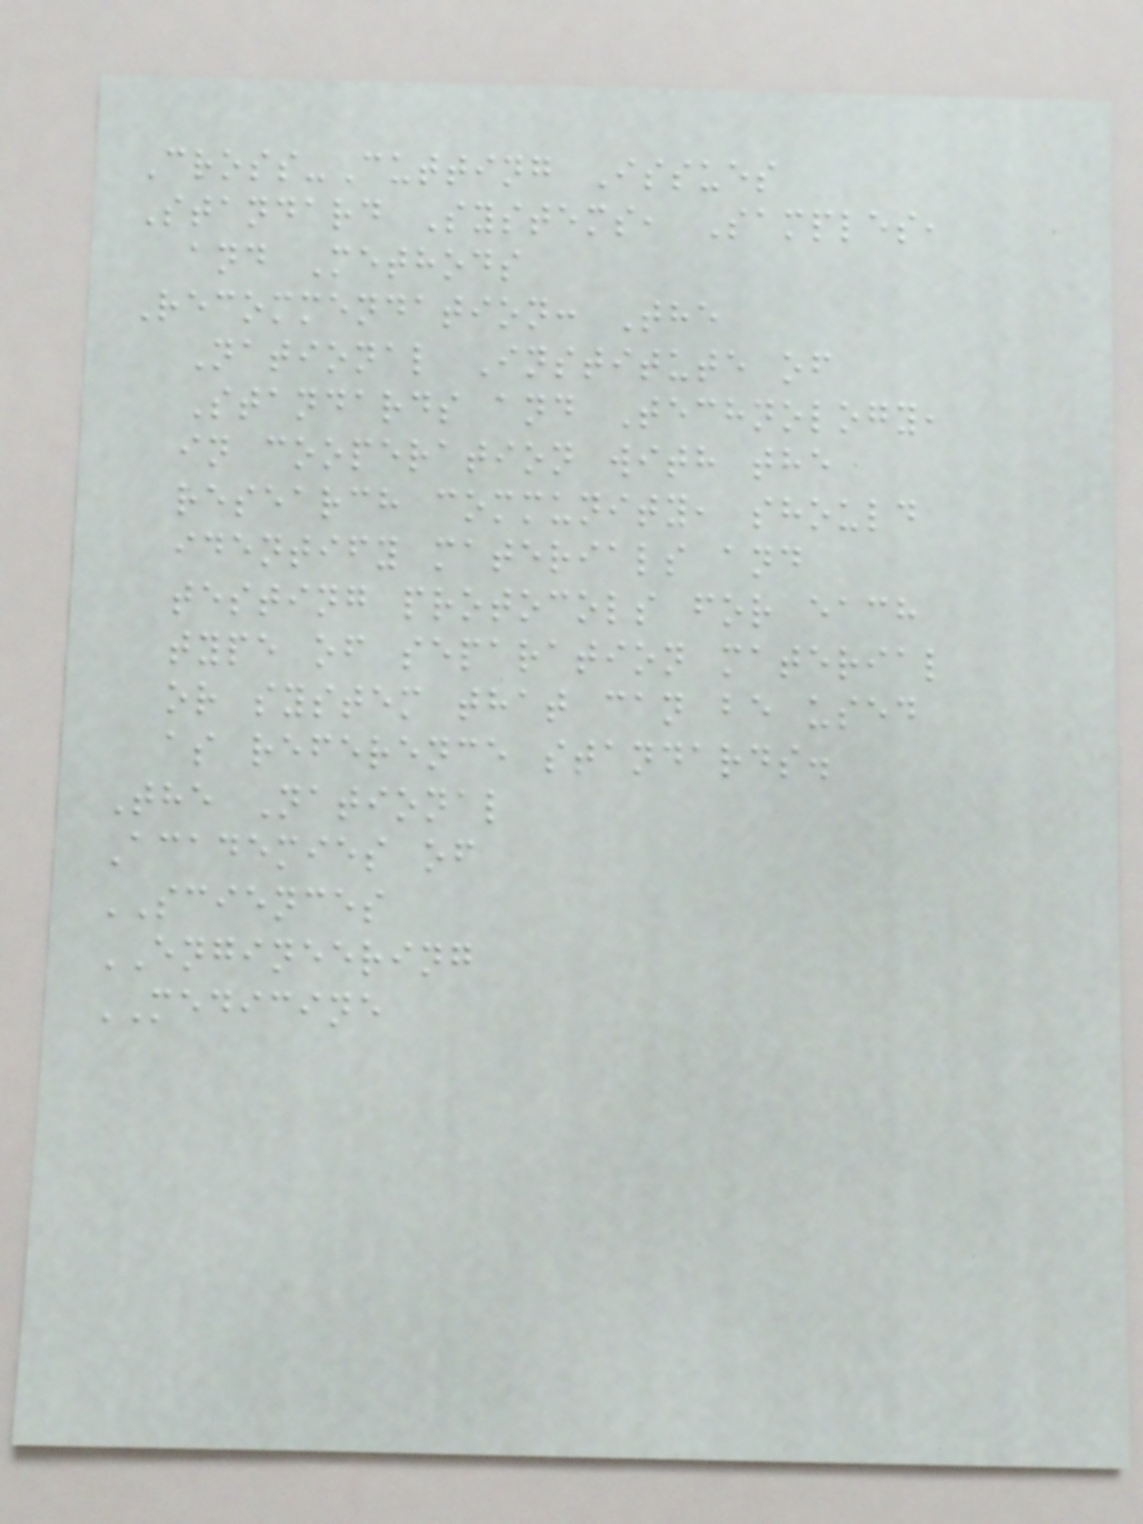Cross-Cutting Issues
Standard Systems, Samples,
and Methods
Recommendation: The
National Institute of
Standards and Technology,
in cooperation with the
research community, should
identify materials and
testing protocols for each
type of separation material
or system that can be used
as reference standards.
The National
Academies of
SCIENCES
ENGINEERING
MEDICINE
